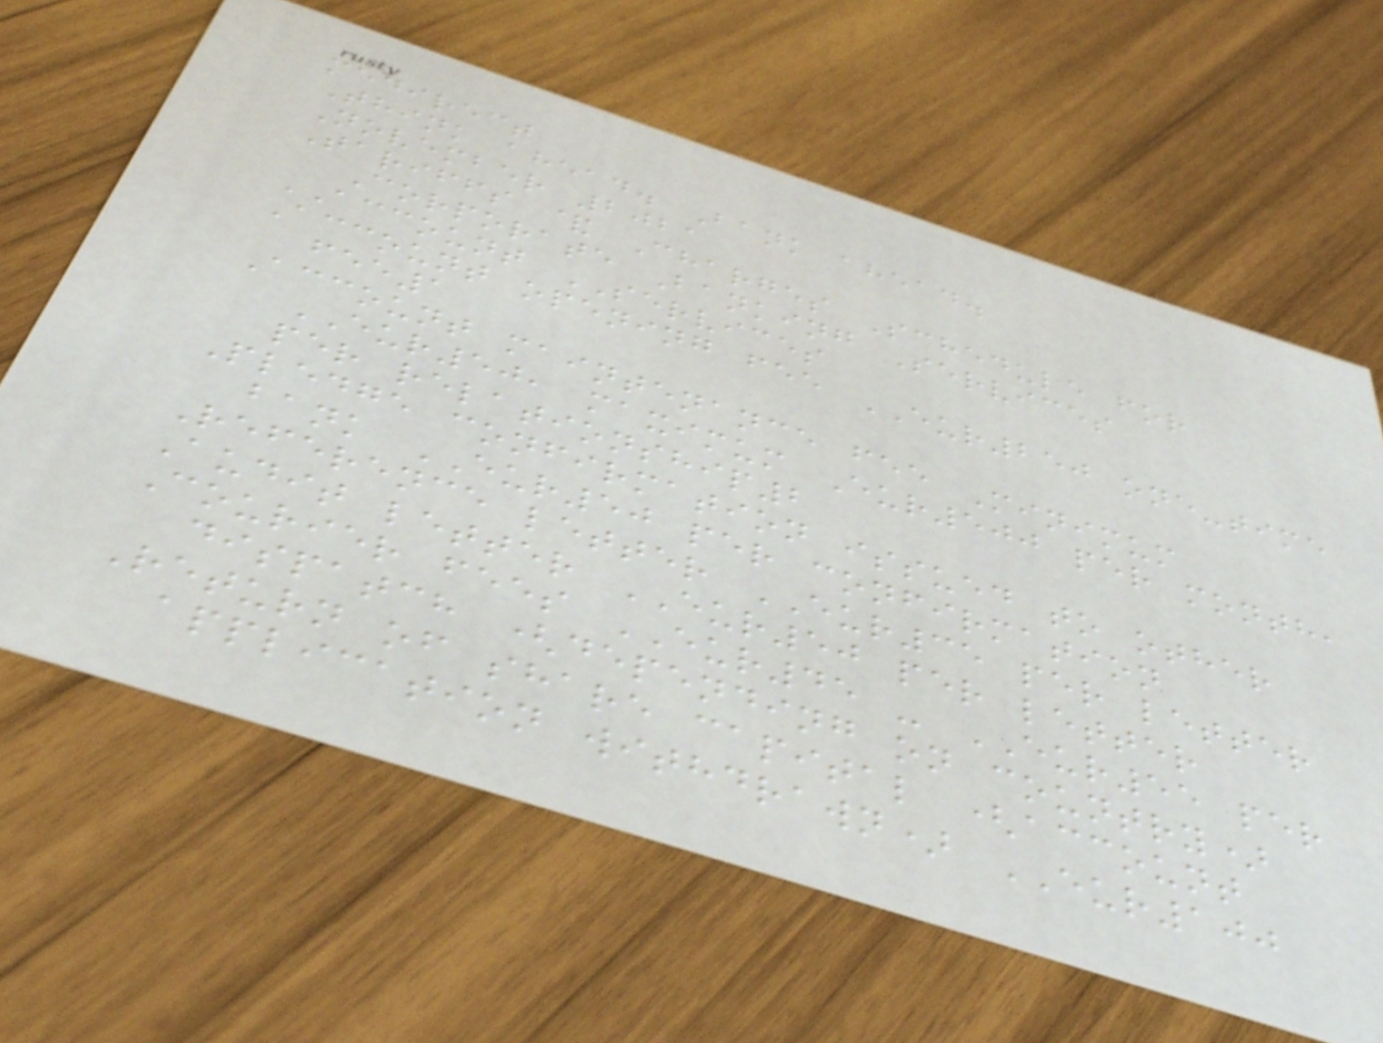medirect
Think ahead. Bank ahead.
November 2021
Tariffs & Charges Schedule for
Corporate Banking Services
ACCOUNT SERVICES
Account opening fee EUR250 one-time
fee1
Account maintenance fee Minimum
EUR50, maximum Eur500 per month,
per relationship2
Pledge confirmation issued to other
bank EUR50 per confirmation
Reference letter EUR35 per letter
Audit letter EUR50 per letter
Courier fees EUR45 - EUR55 per
dispatch (depending on country)
Return of share capital (account
application withdrawn) EUR100
